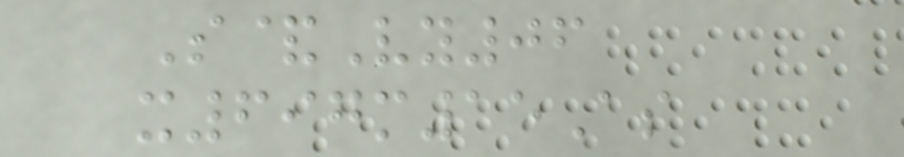S&Vy06
x697m15As
